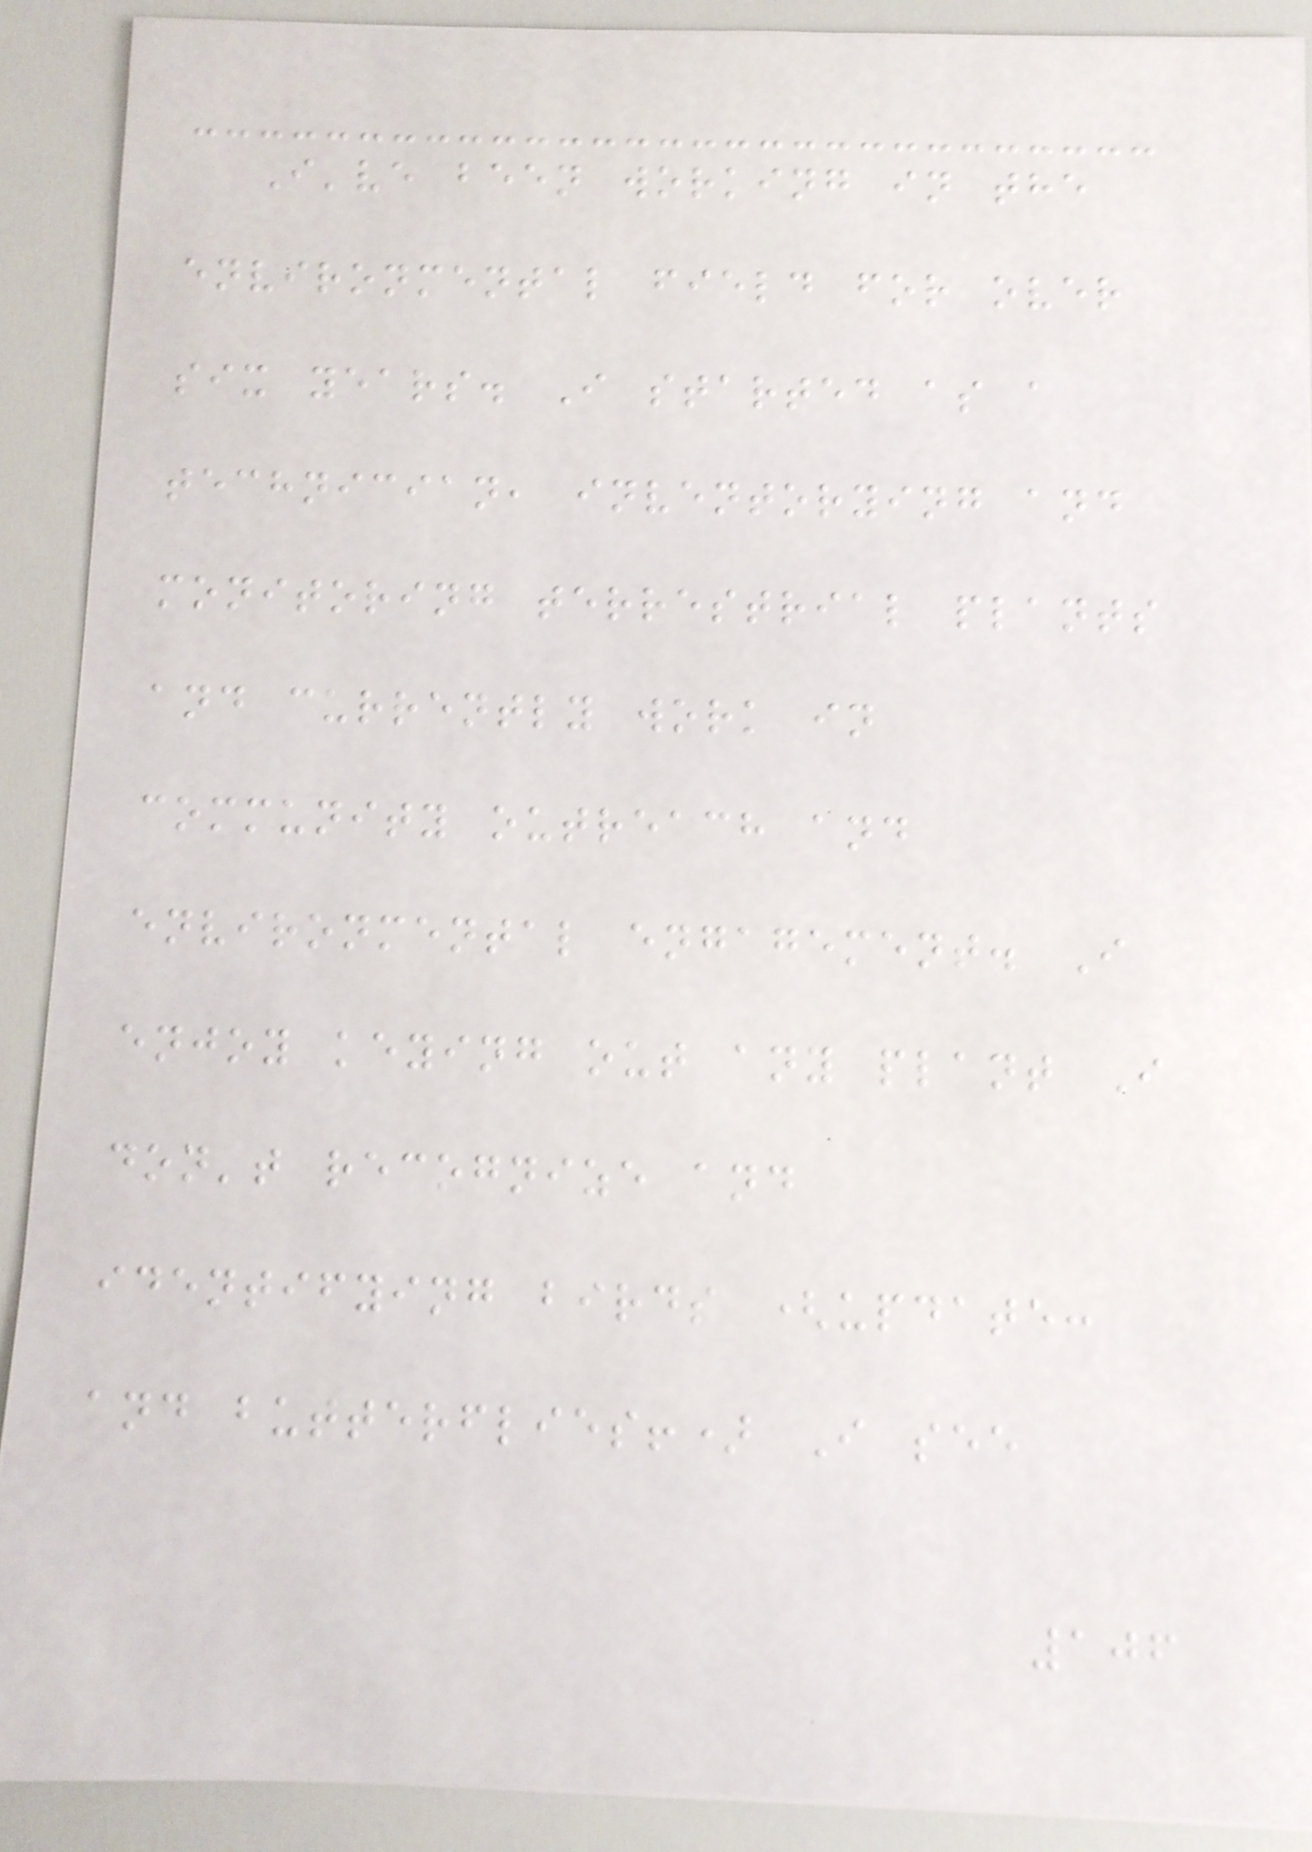I've been working in the
environmental field for over
six years. I started as a
technician, inventorying and
monitoring terrestrial plants
and currently work in
community outreach and
environmental engagement. I
enjoy keying out any plant I
don't recognize and
identifying birds (update:
and butterflies!) I see
106
